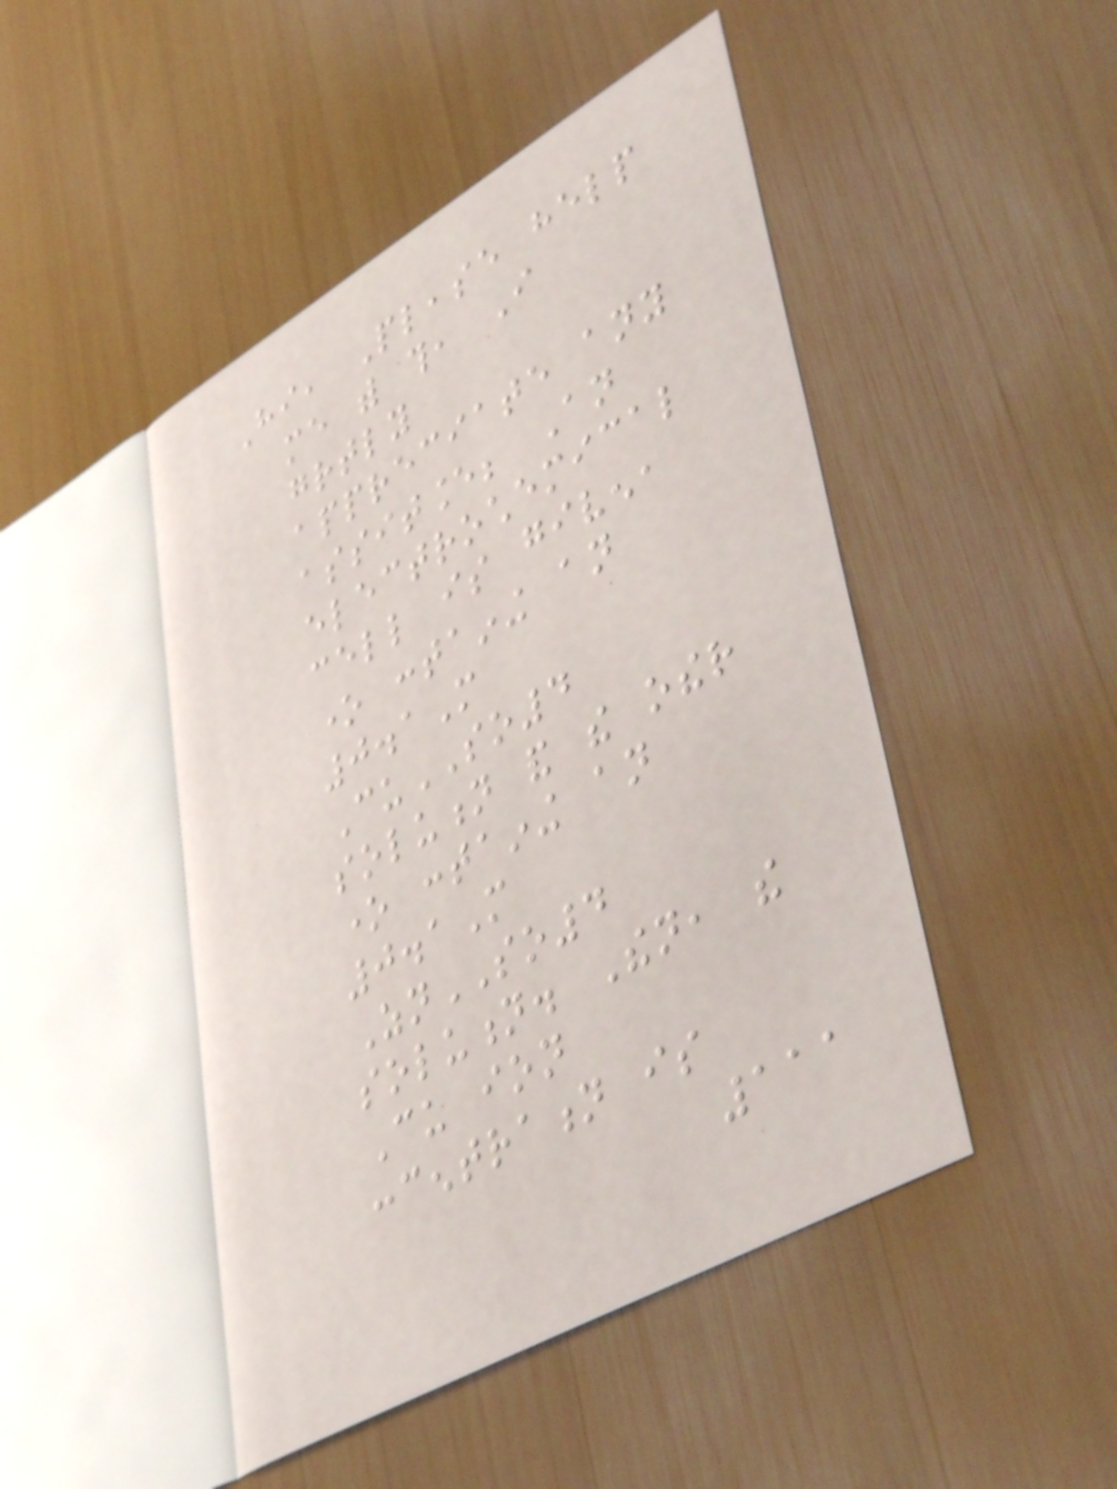Hi, Please help
me with this, I
greatly
appreciate any
assitance; An
electrochemical
cell is given,
one containing an
0.1M
CuSO4
solution and the other
one containing an
0.1M
ZnSO4
solution. Then, the
Cu ion
concentration is
111
